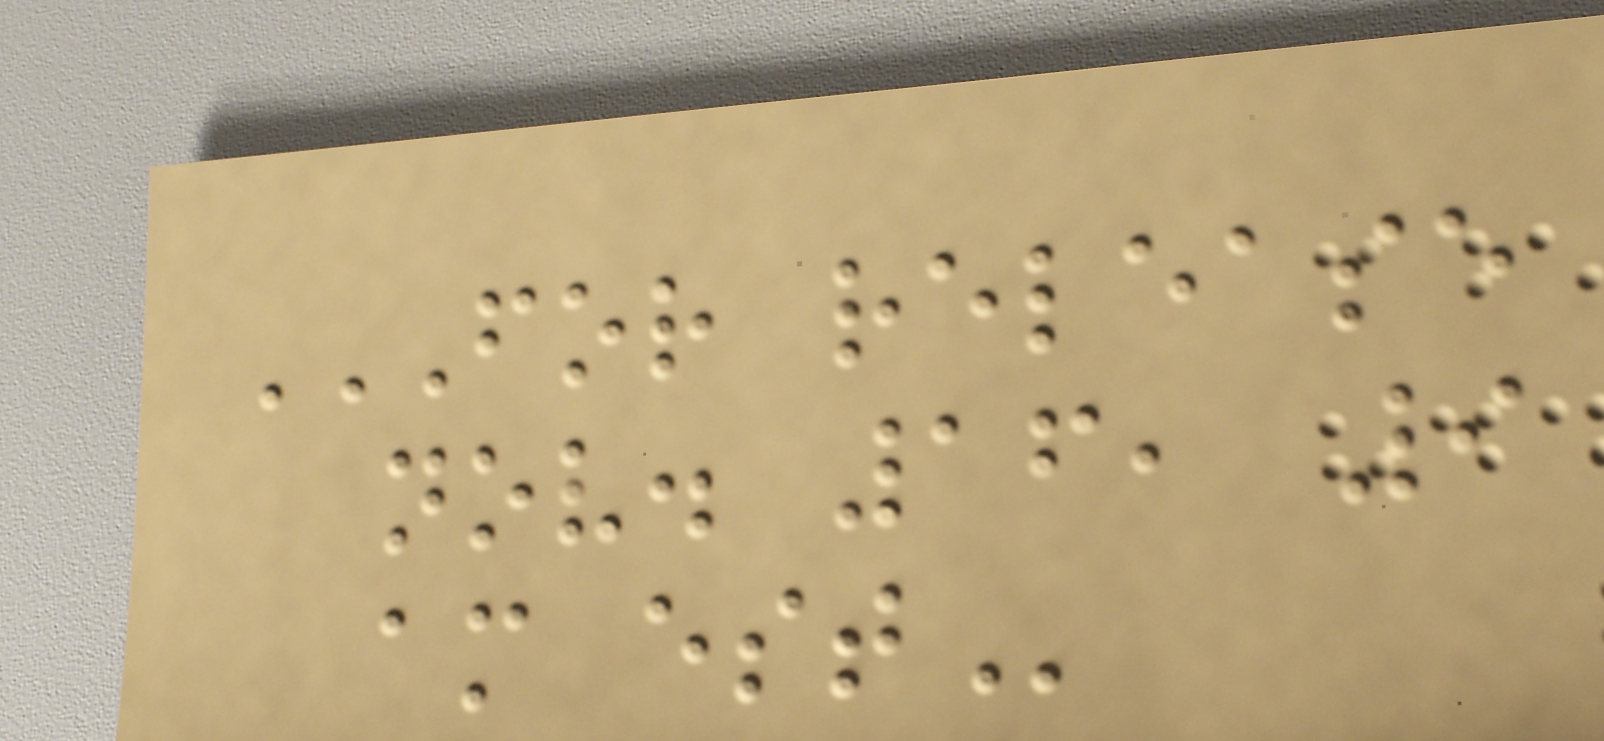FOR RELEASE
NOV. 16, 9
AM EST
